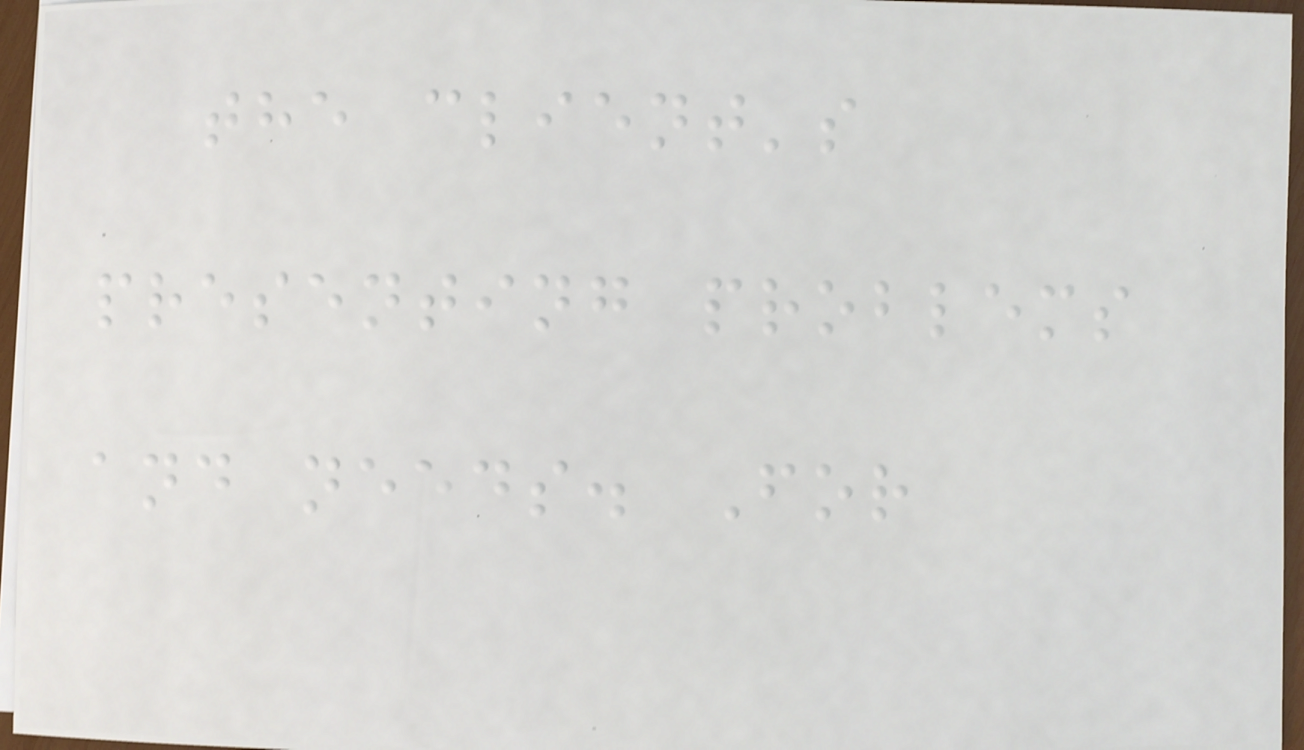the client's
presenting problems
and needs. For
